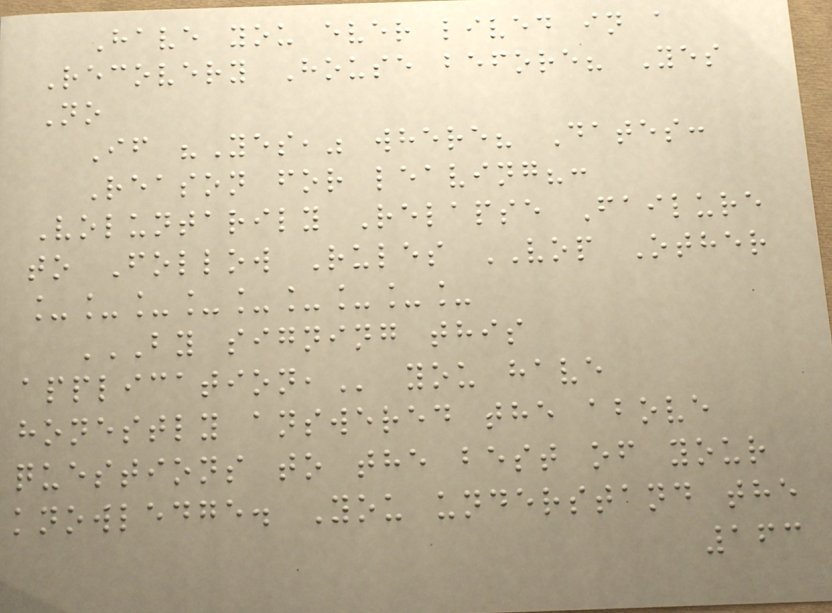Have you ever lived in a
Recovery House before? Yes
No
If "Yes," where? Dates:
Reason for leaving?:
Voluntarily Relapse Failure
to Follow Rules VOP Other
_________
BY SIGNING THIS
APPLICATION, you have
honestly answered the above
questions to the best of your
knowledge. You understand the
163
